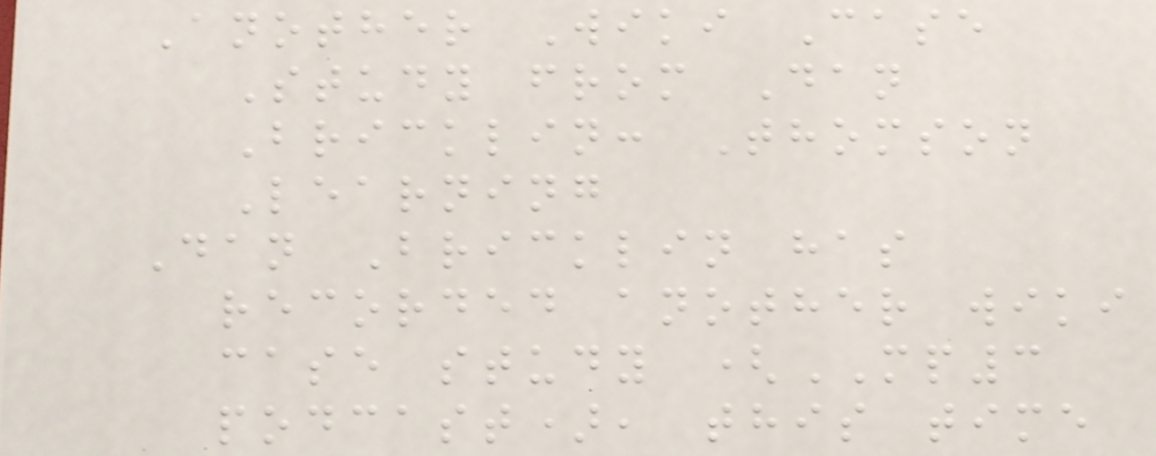Another Wiki Case
Study from Dan
Bricklin: Thomson
Learning
Dan Bricklin has
recorded another wiki
case study (MP3
podcast), this time
